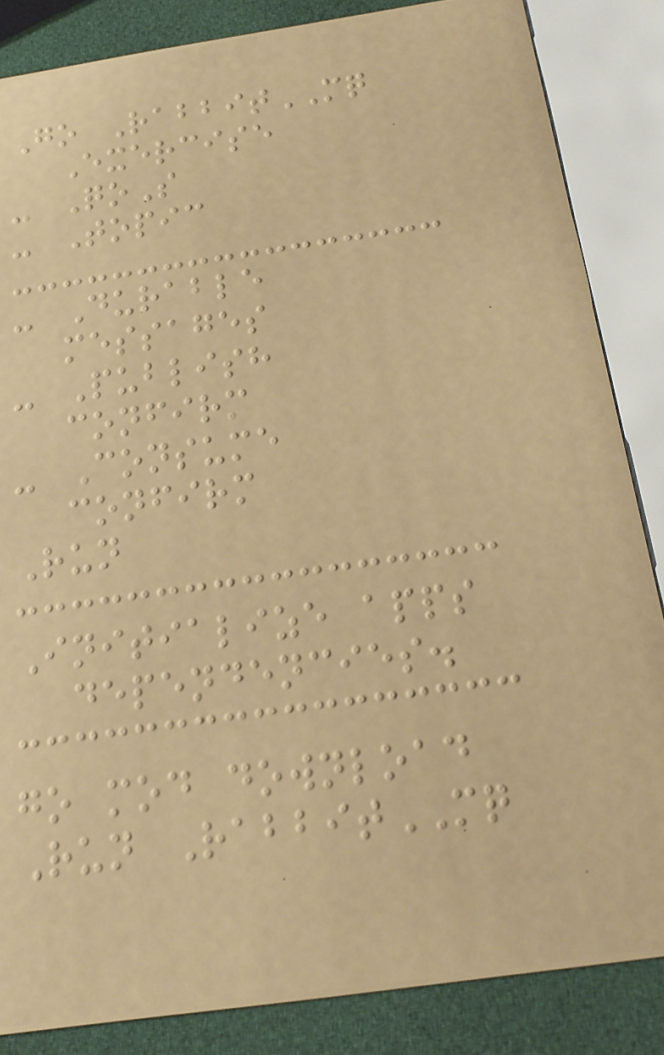Go RabbitMQ
Exercise
- QoS
- Topic
- Durable
messages
- Publish
confirm
- Consume
confirm
Run
Initialize apps
dependencies.
go mod download
Run RabbitMQ
